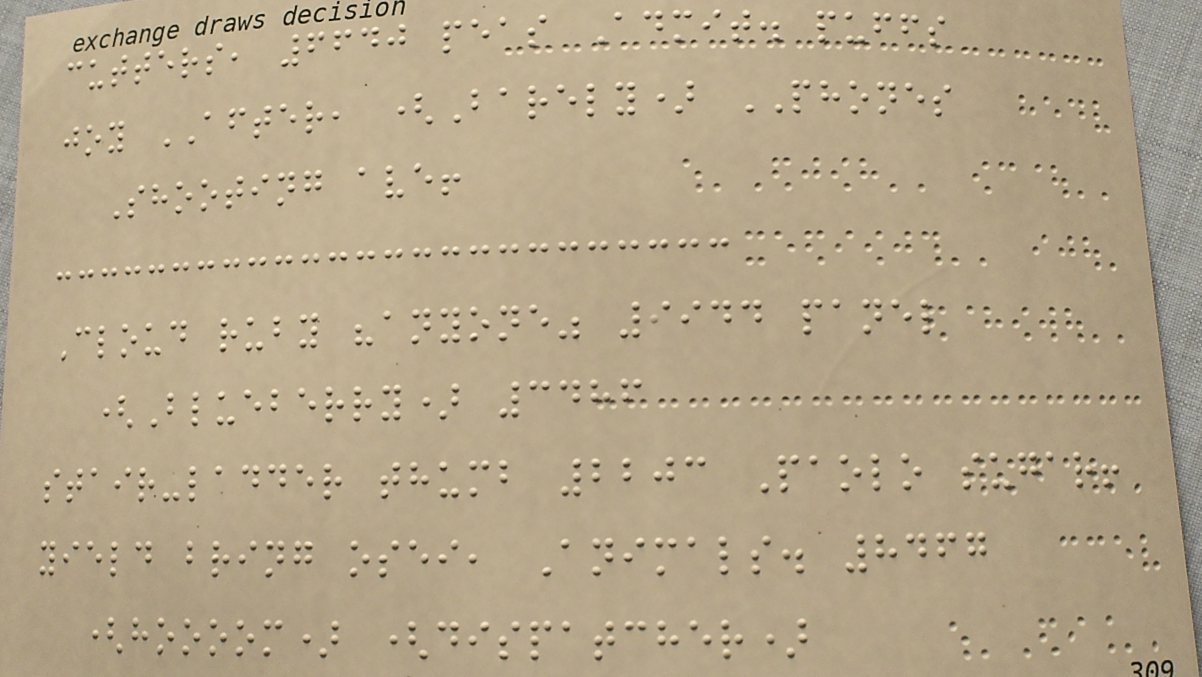cutters, 6640 peas Admit. puffs
joy AFTER, (Barely) PHONES
Shooting ave!
Cloud ruby "anyone" 9944 panel
(Blueberry) 3486
stair-ladder thumb 2203 Paolo sugar!
yield bring osei, Animals. 8467
(hoooom) (dispatcher)
